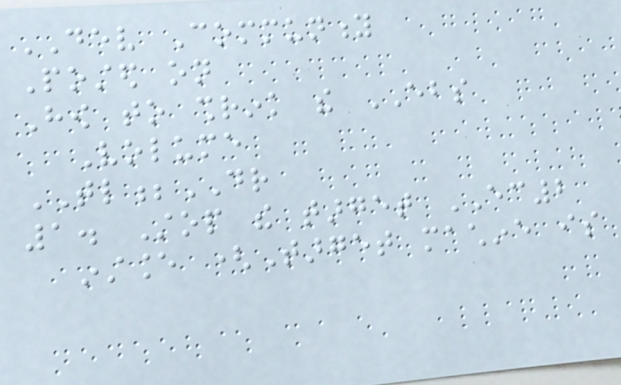DEV Community
Posted on
How to shrink the EBS
Volume
TL;DR
1. Stop the target EC2
instance (Target machine is
